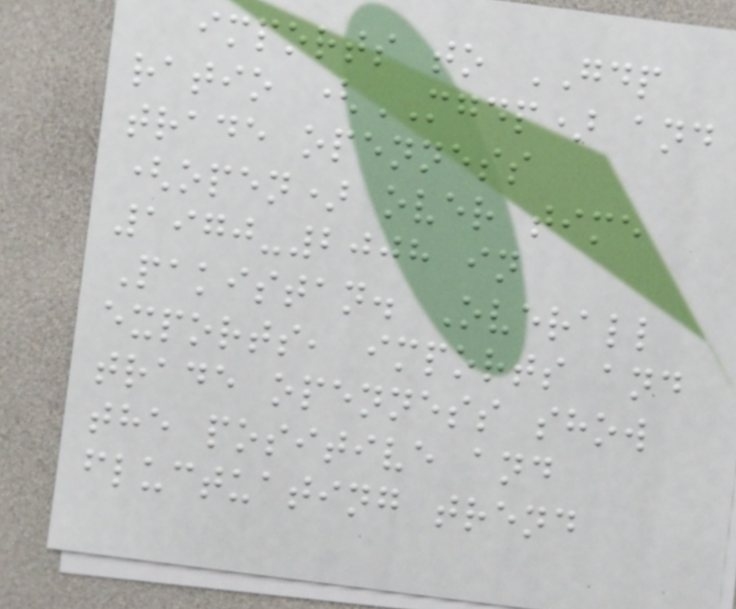imports to GDP
ratio (MGDP) and
trade openness
(open) over time
1970-2008 in
Pakistan. Overall
exports, imports and
trade openness show
the positive and
fluctuating trend
